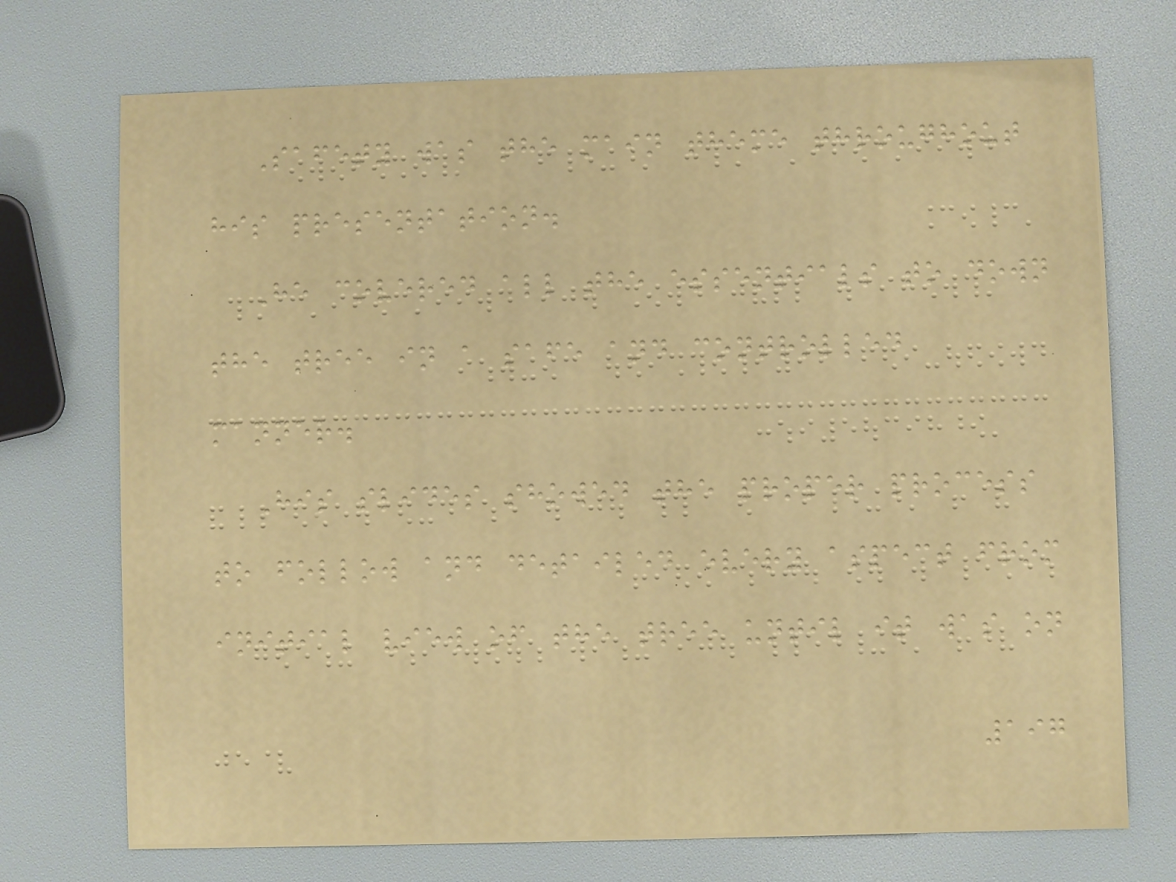Safety was the main theme throughout
his presentation.
He covered all the essentials to down
the tree in a safe and controlled
manner.
His slides showed the proper process
to follow and detailed every aspect from
initial view of the tree until it was on
197
